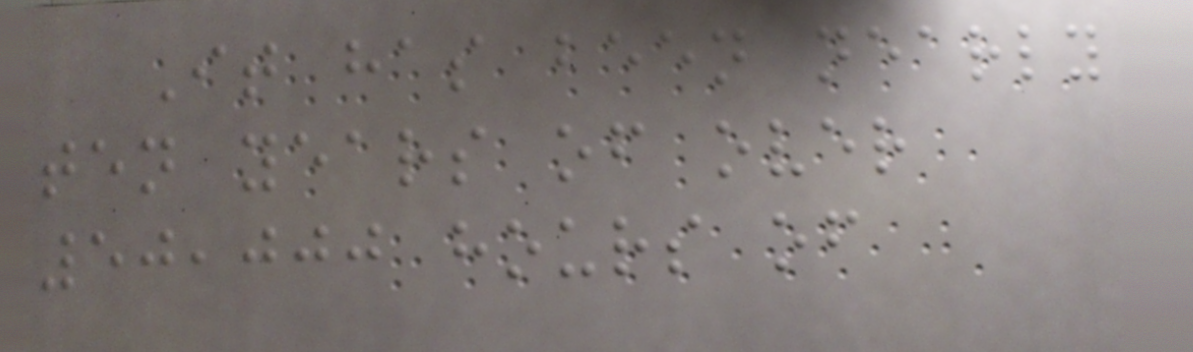It has been nearly
ten years of over
50,000 hours of
